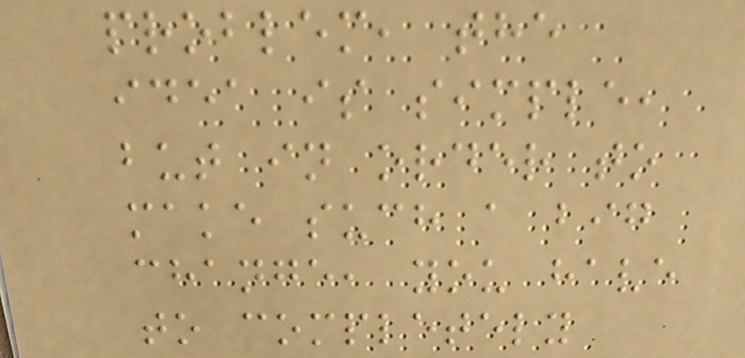problem, the
idea is simple,
but in order to
make such a big
change, you have
to completely
